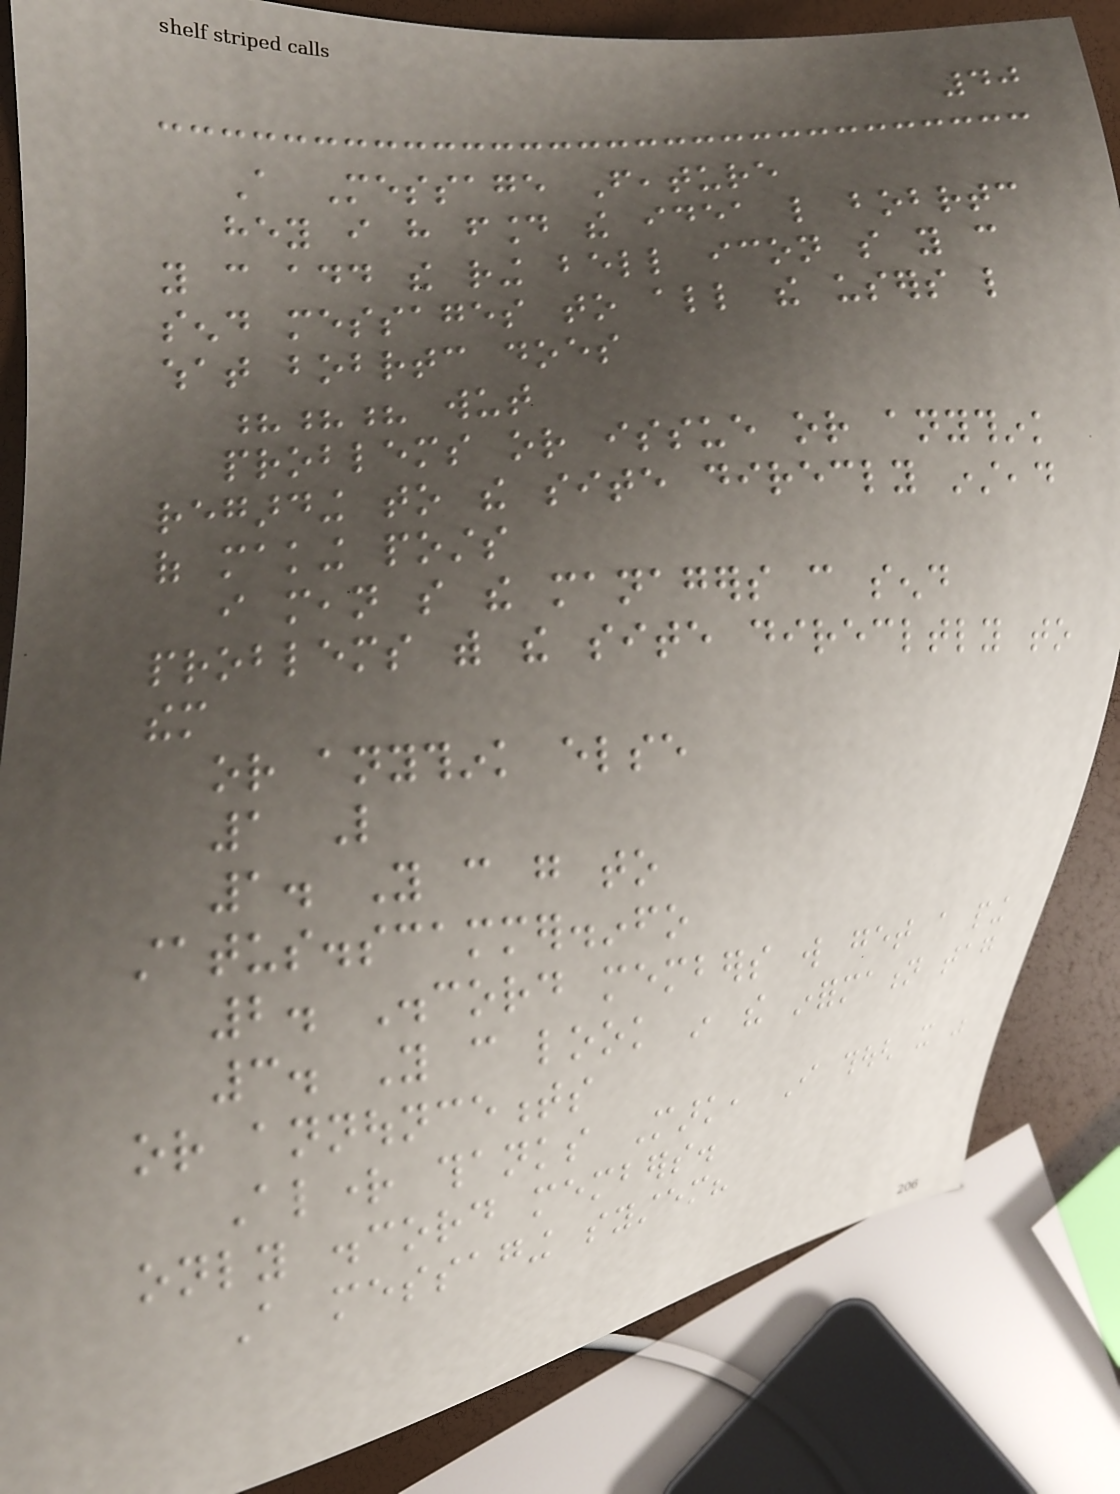40
A Message Feature
hey i have found the idea like bobrtc
you can add the ring bell icon so you can
send messages to all the users like
what bobrtc does
??? wut
problems or issue or anythink
regarding to the site direcly instead
of making posts
i mean so the managers can send
problems with the site direcltly to
them
or anythink else
1 Like
1. You can go to
status.scammer.info
2. Discord members will get a ping
3. You can look in the information tag
or announcements
Alright thanks Mark, I though it was
only discord members.
A messaging system?
